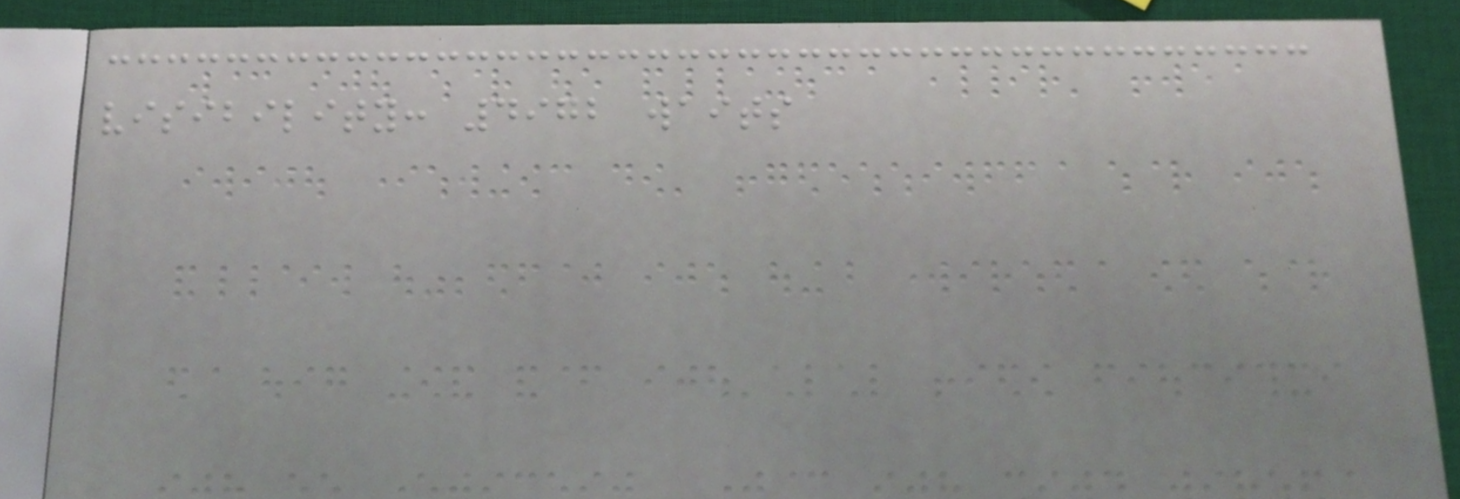visibility: 4972 waits
